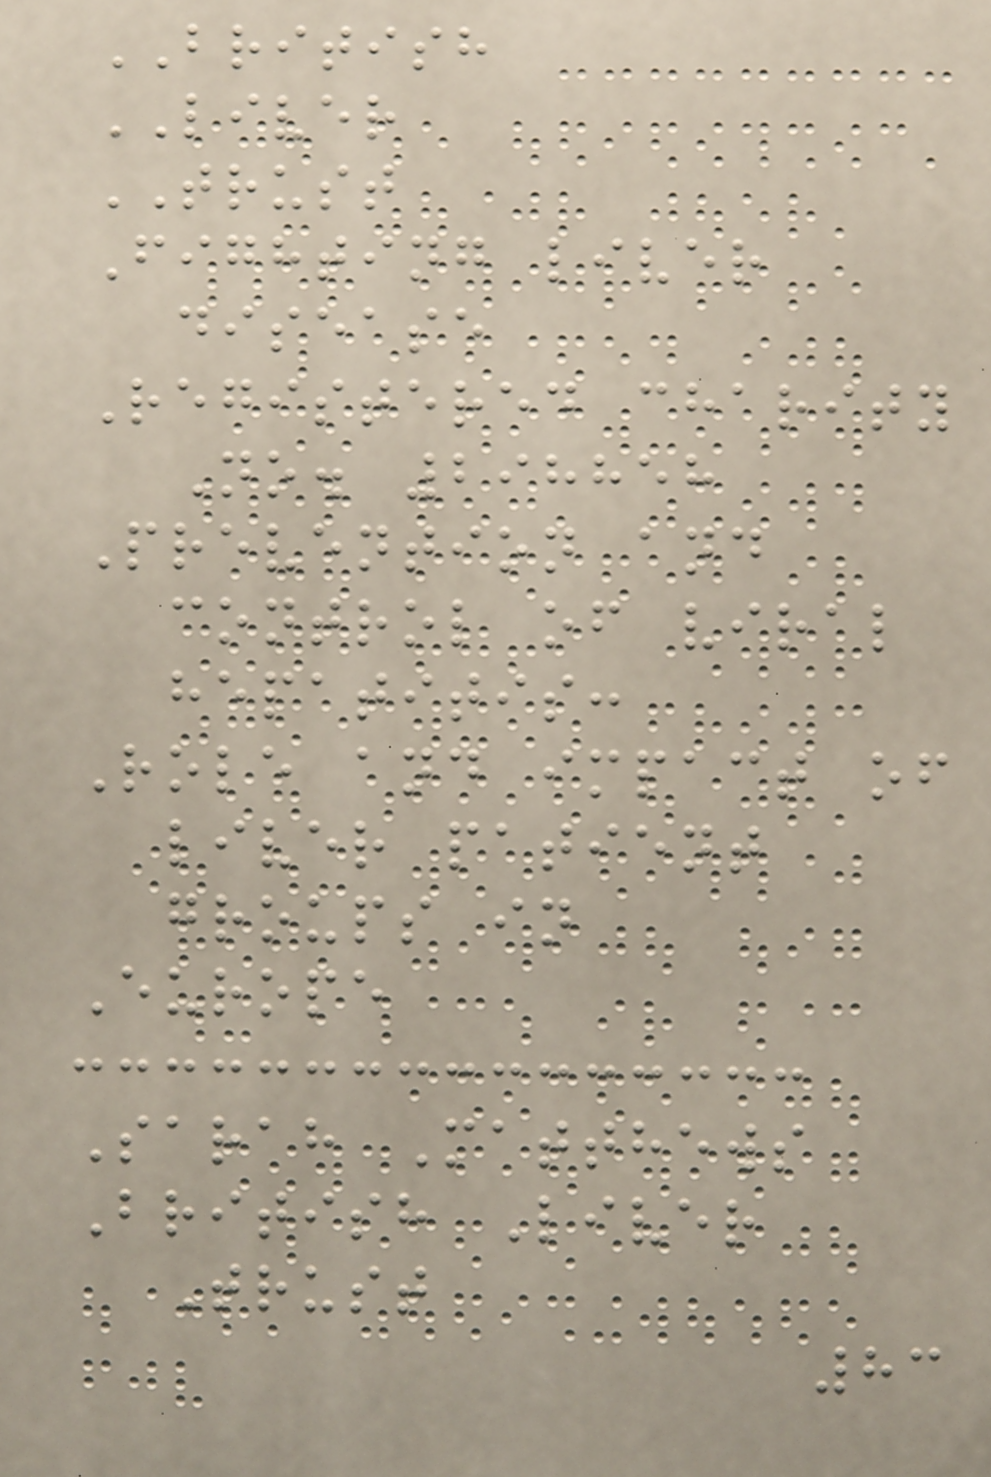BRITISH
LIVER
TRUST
Fighting liver
disease
Registered charity
No. 298858
Prevention and
control of viral
hepatitis:
Role and impact of
liver patient
groups in
Europe
Sarah Matthews
British Liver
Trust
83
